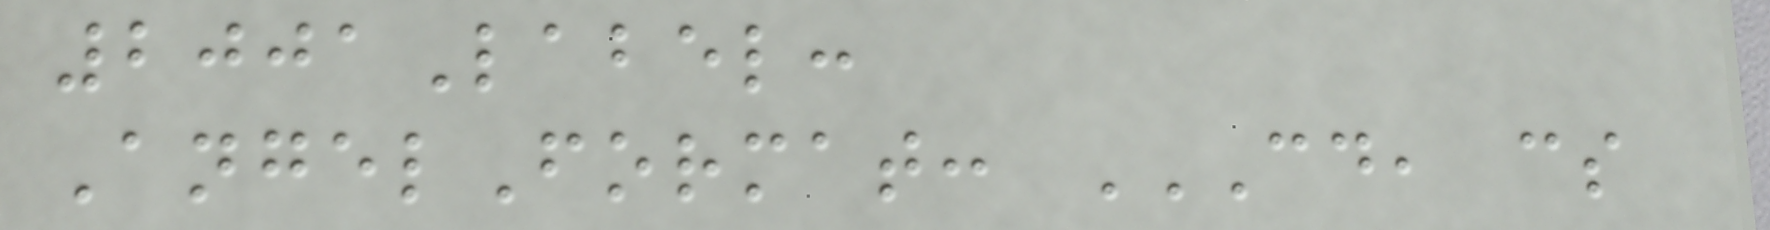2001Label:
AngelFormat: CD, CS
